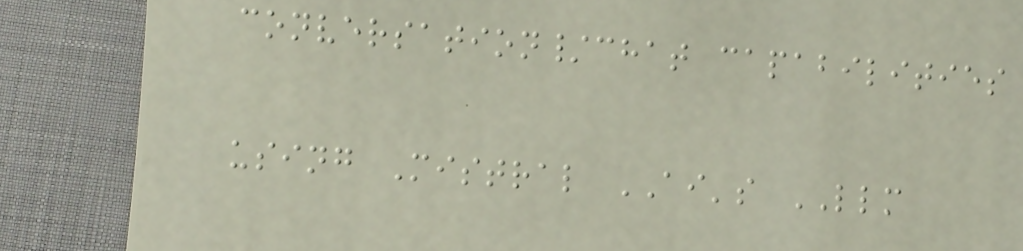conversation/chat capabilities
using Mistral AI's LLM
